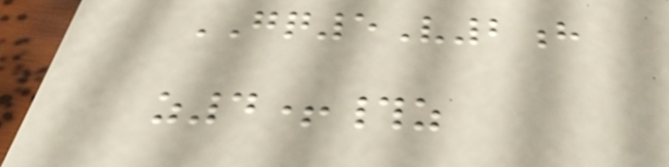GQ5V2h
z4+#z
